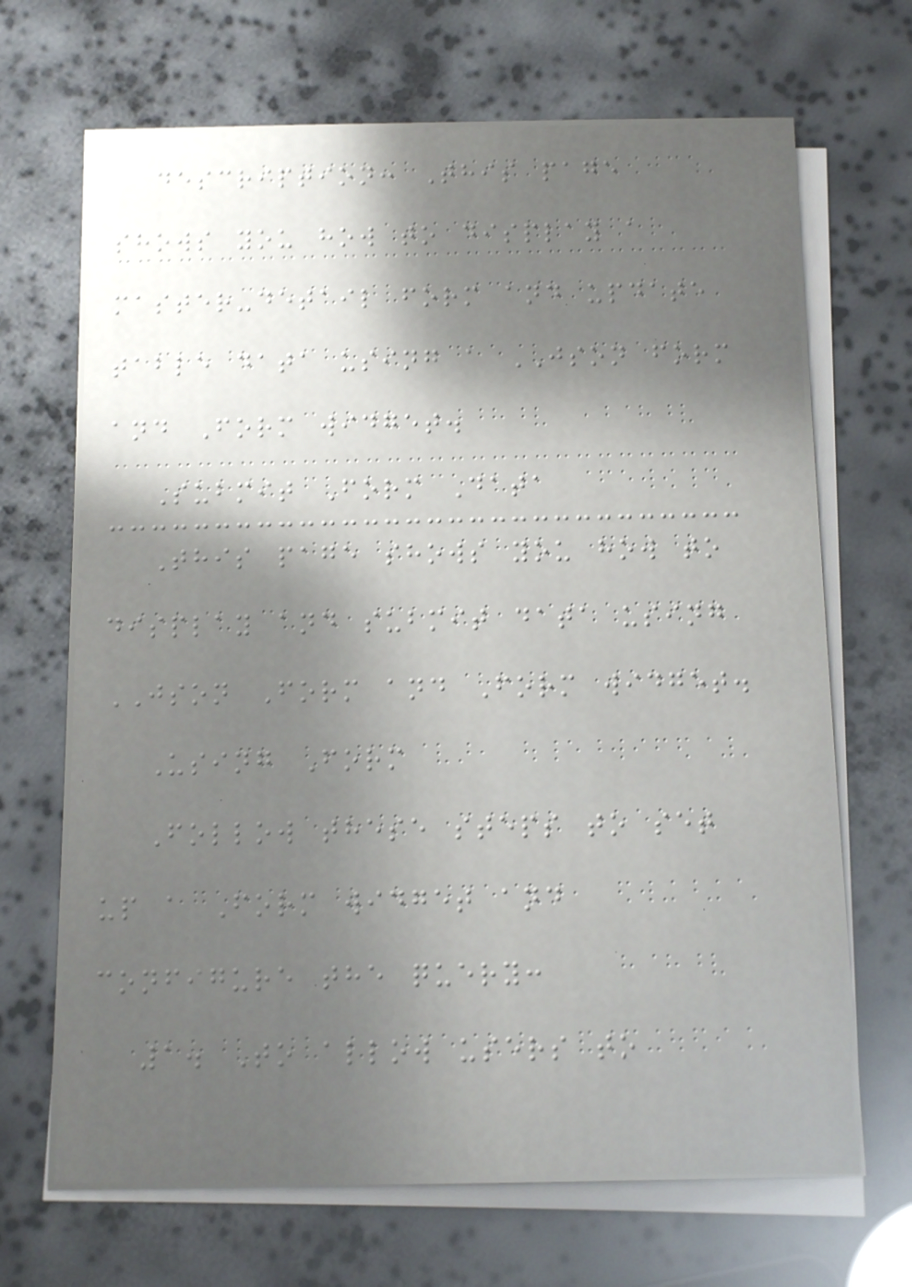description: This page
shows you how to display a
master-detail form and update
table data using a JSON form
and Form widget.
Submit Form Data
This page shows you how to
display and submit data using
JSON Form and Form widget.
Using Form
Follow these steps to set
up a Form widget and
configure the query:
1. To allow users to
